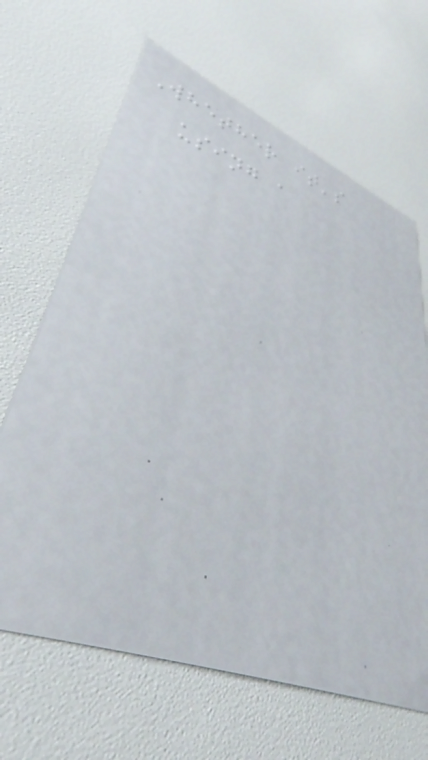Whether it's
using a
